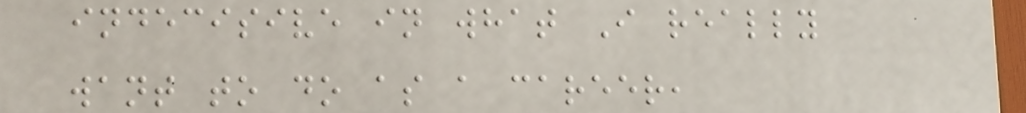indecisive in what I really
want to do as a career,
